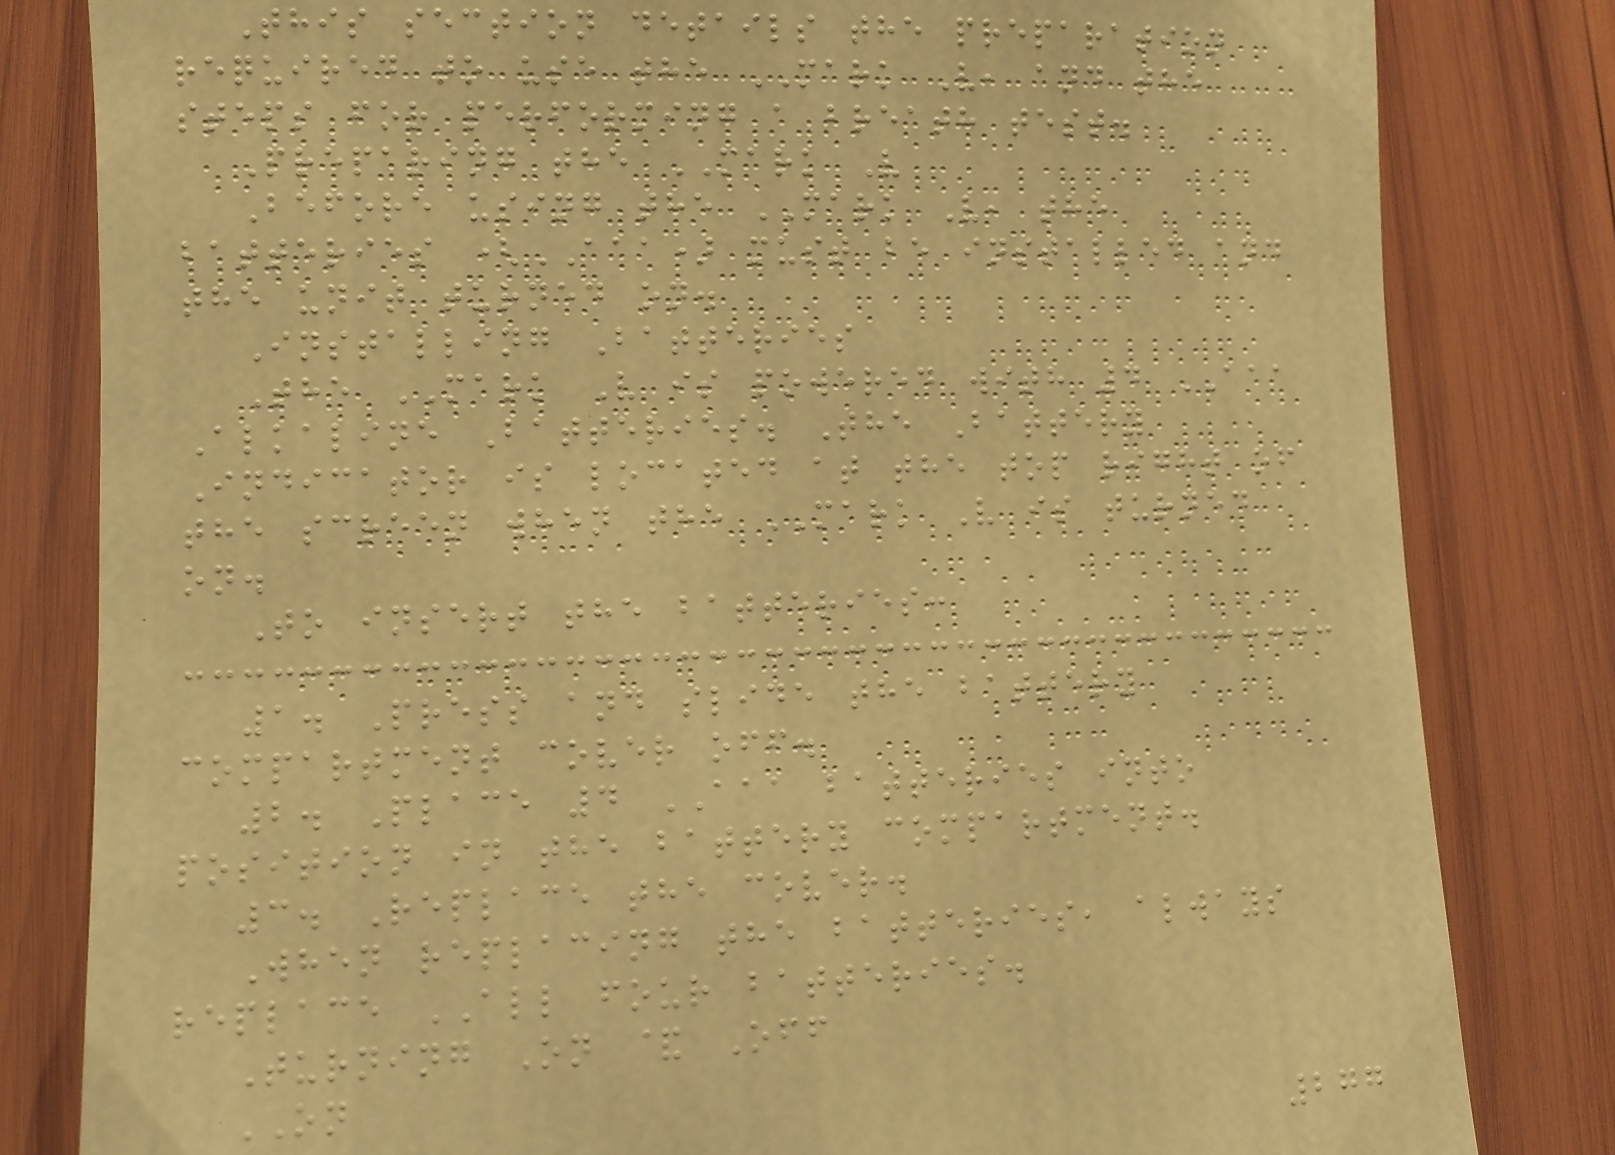This section details the preparation
required to use the MARK V, and the
steps for performing a breath test.
Preparing the MARK V
Before using the MARK V, the
batteries (AAA) must be installed and
the unit turned on.
Installing Batteries
The MARK V is powered with 4 AAA
Alkaline Batteries. The Battery
Indicator is located at the top right of
the screen when the MARK V is turned
on.
To insert the batteries:
1. Press and slide the battery
compartment cover off.
2. Place 4 AAA batteries into
position in the battery compartment.
3. Replace the cover.
When replacing the batteries, always
replace ALL four batteries.
Turning On & Off
ON
277
